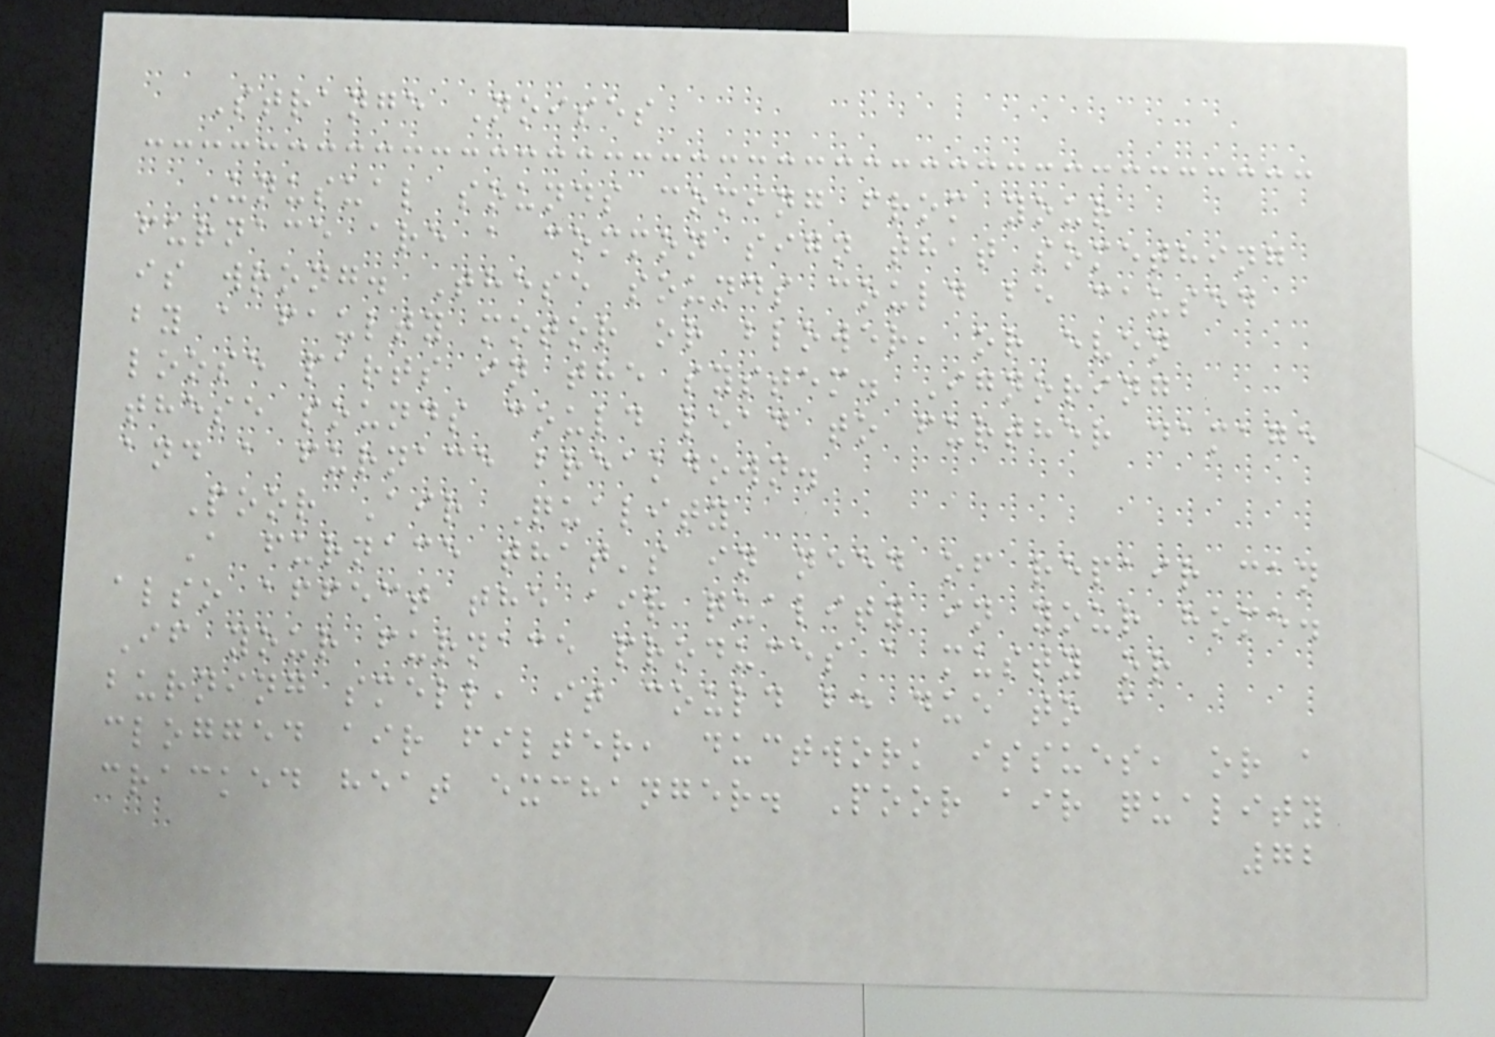Strange Noises
Unusual sounds coming from your
furnace are a common sign that something
is wrong. These sounds could be caused
by a faulty motor or blower, or even
loose parts in the system. Ignoring
these sounds could lead to further damage
and a furnace breakdown.
Poor Air Quality
A furnace that's in need of repair can
also affect the air quality in your home.
If your furnace produces a musty or
burning smell, it could be due to a
clogged air filter, ductwork issues, or a
cracked heat exchanger. Poor air quality
72
